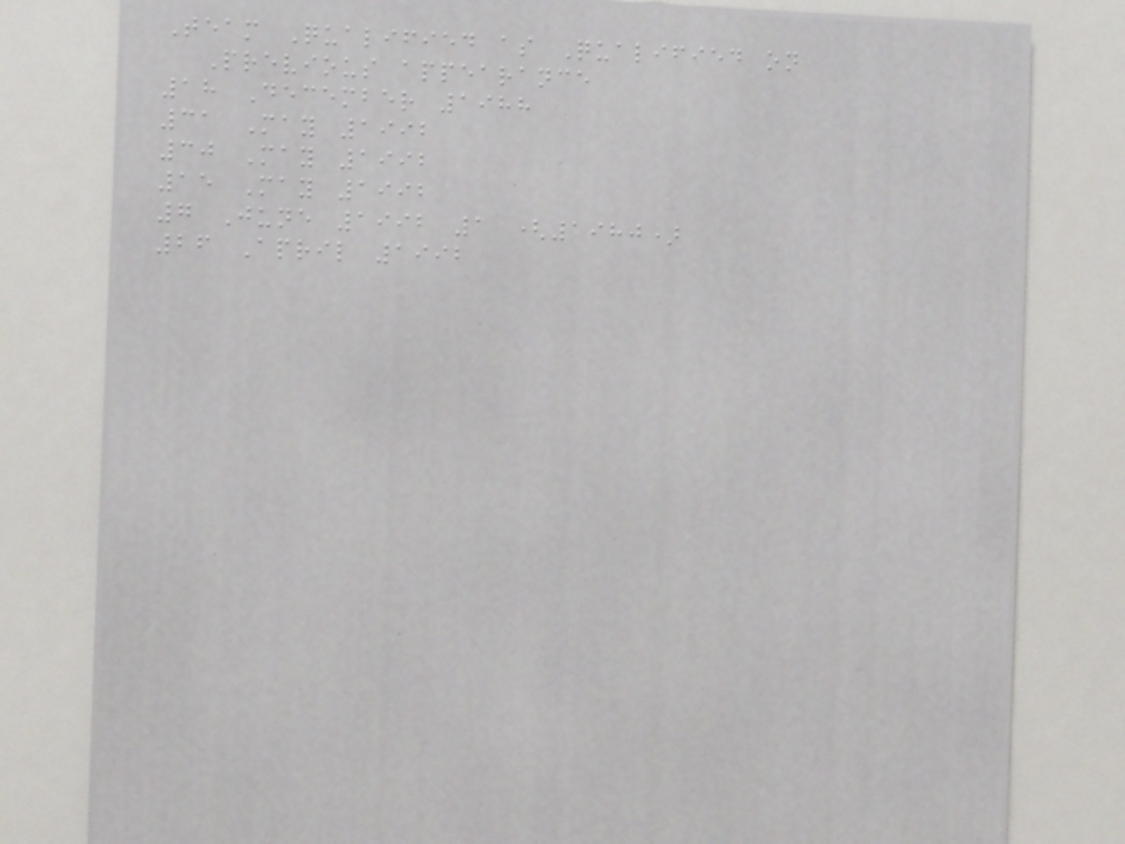Team Qualified as Qualified on
Previous appearance
18 December 1988
31 May 1992
30 May 1992
15 May 1992
7 June 1992 1 (1980)
26 April 1992
